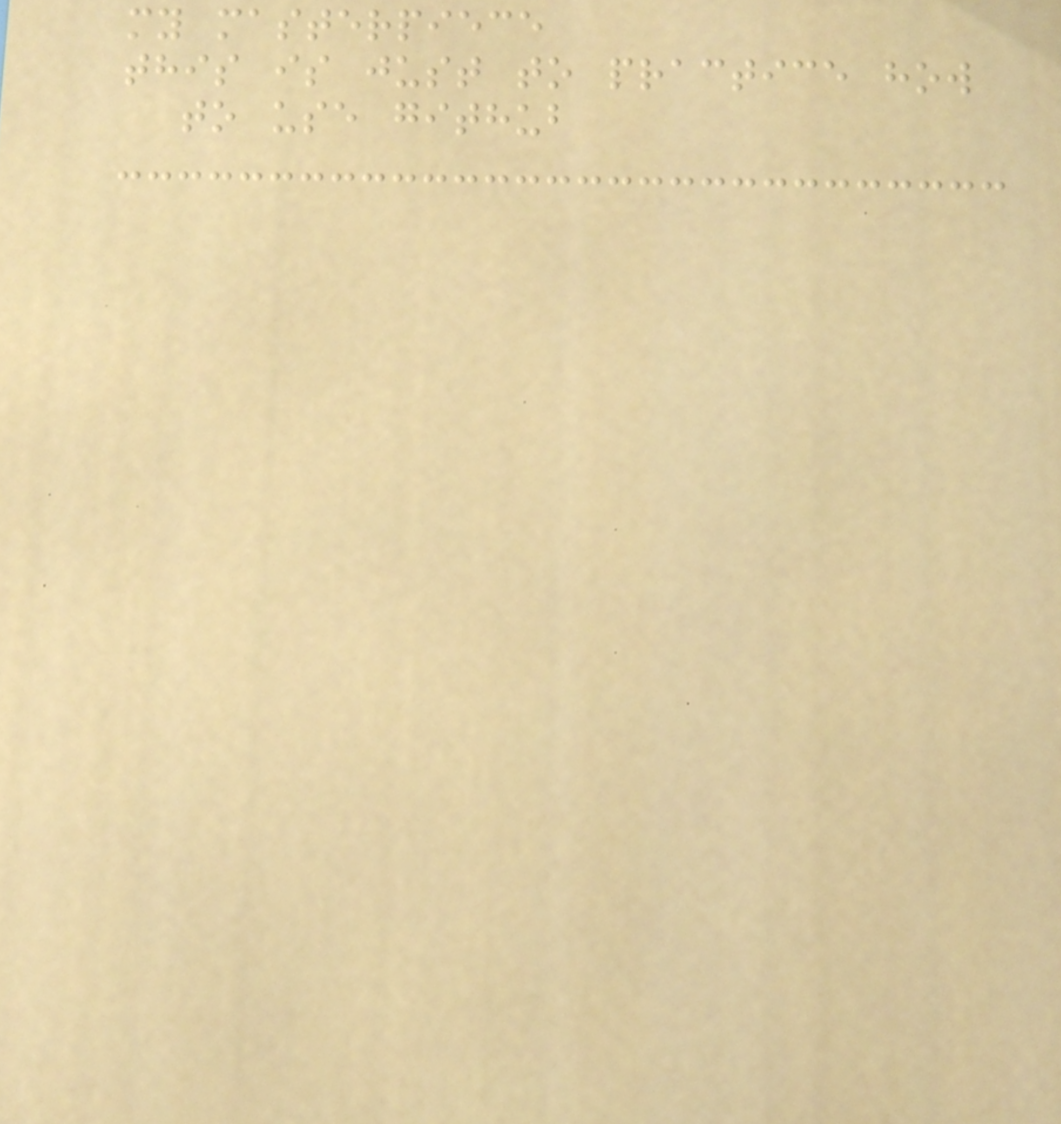my masterpiece
this is just to practice how
to use github
